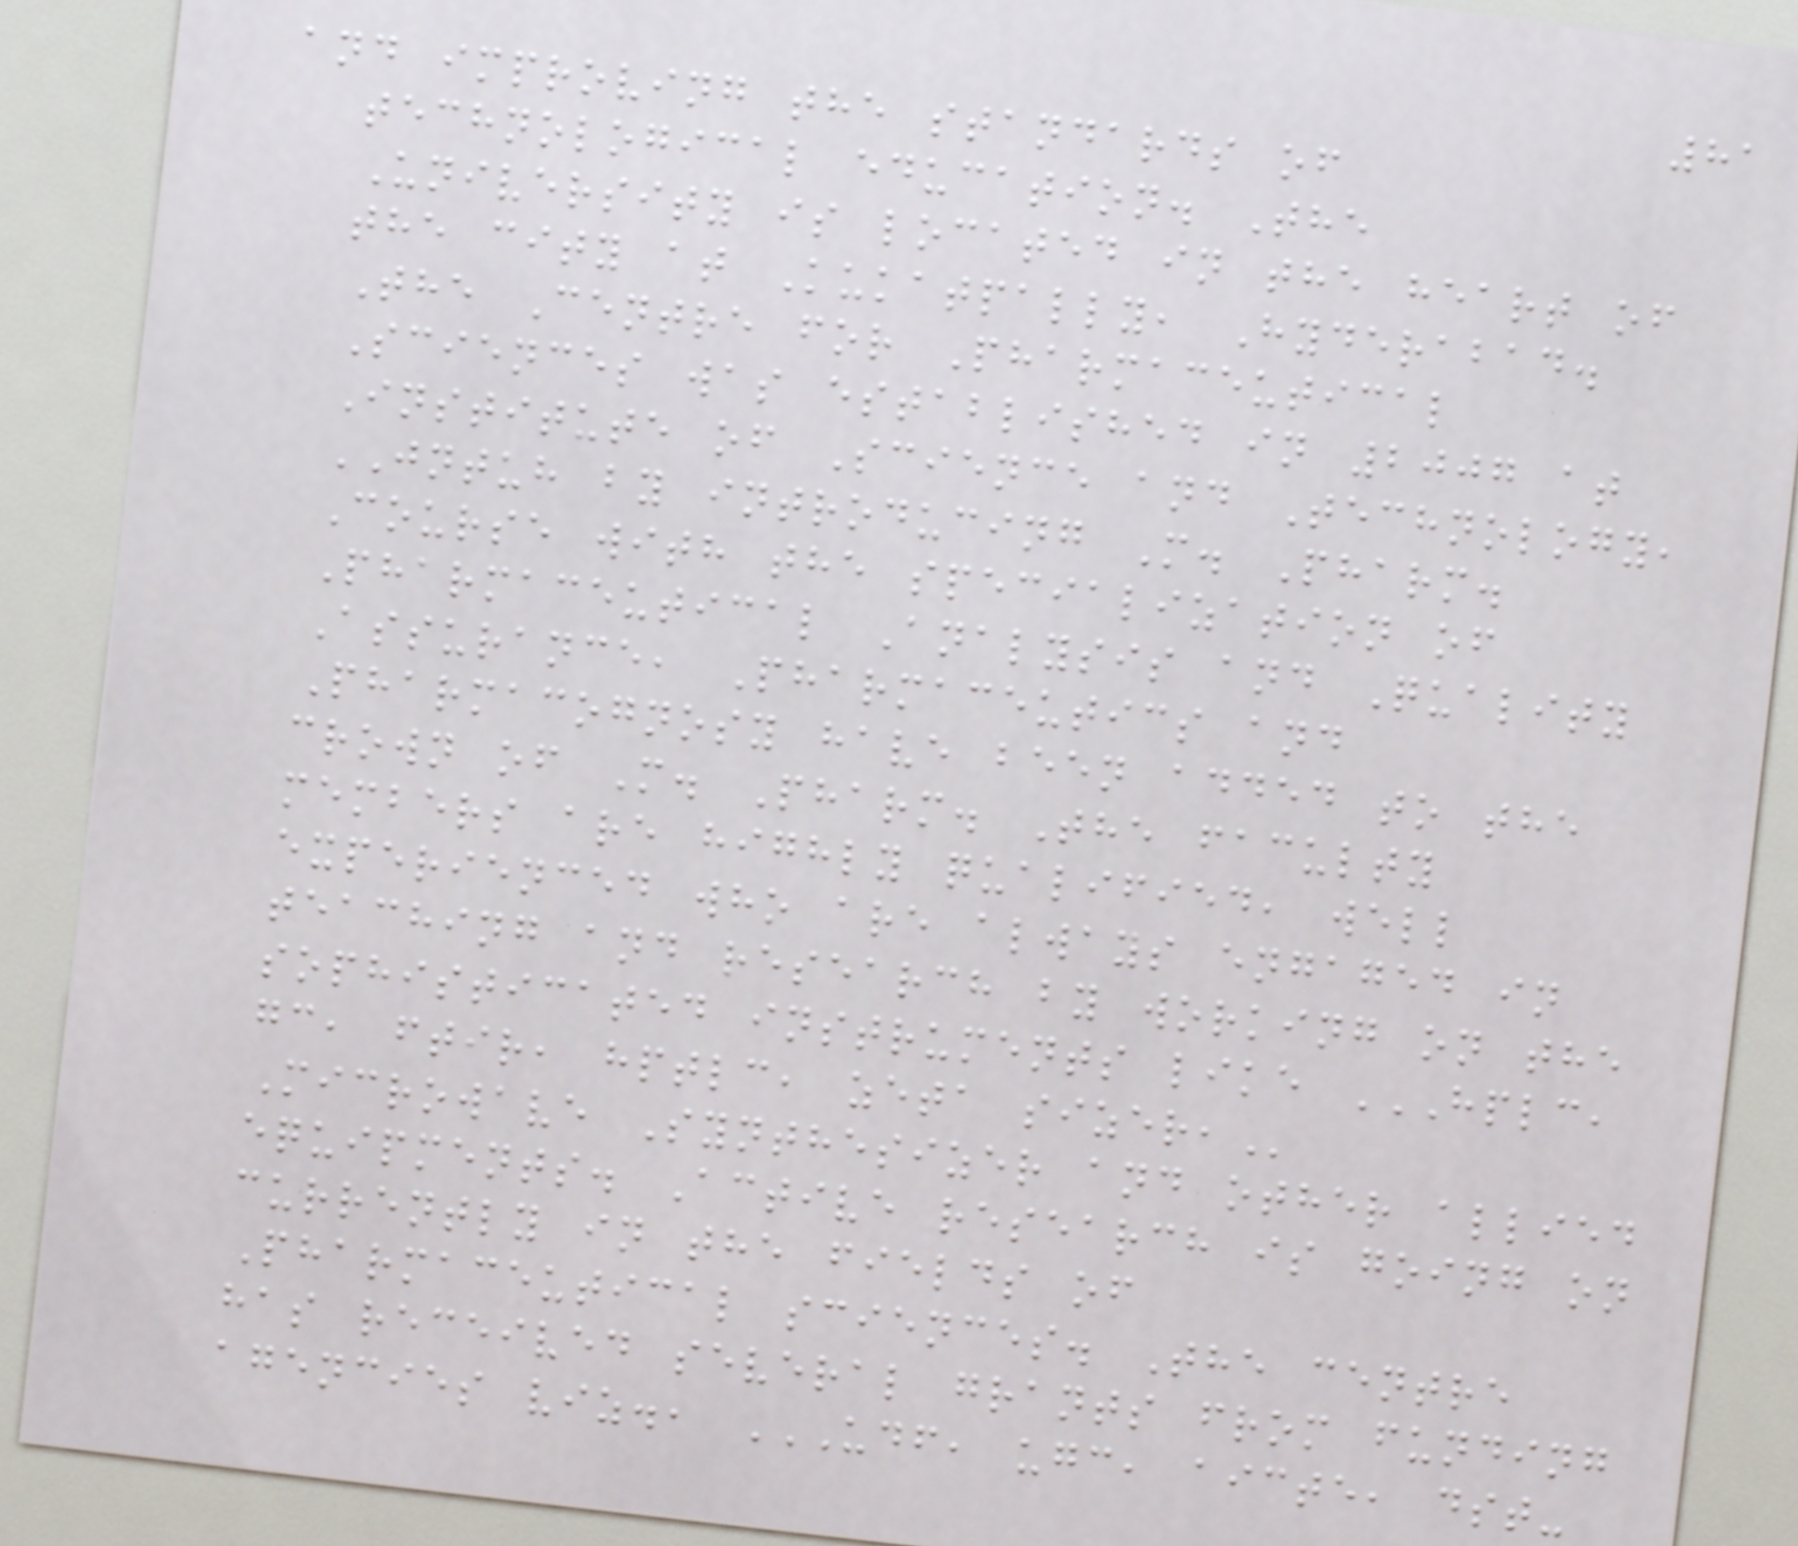81
and improving the standards of
technological education. The
University is located in the heart of
the city at Kukatpally, Hyderabad.
The Centre for Pharmaceutical
Sciences was established in 2007 at
Institute of Science and Technology,
JNTUH by introducing M. Pharm.
Course with the specialization of
Pharmaceutical Analysis and Quality
Assurance, Pharmaceutics and
Pharmacognosy have been added to the
crown of M. Pharm. The faculty
members are highly qualified, well
experienced who are always engaged in
teaching and research by working on the
sophisticated instruments like HPLC,
GC, FTIR, HPTLC, ZETA SIZER,
Microwave Synthesizer and other allied
equipments. Active research is going on
currently in the fields of
Pharmaceutical sciences. The centre
has received several grants from funding
agencies viz., UDF, UGC, AICTE, DST-
